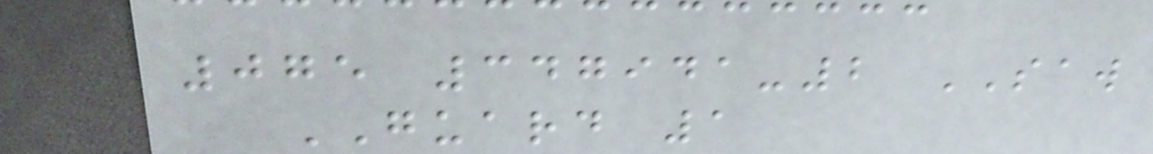075 347941-2 SAW
GUARD 1
